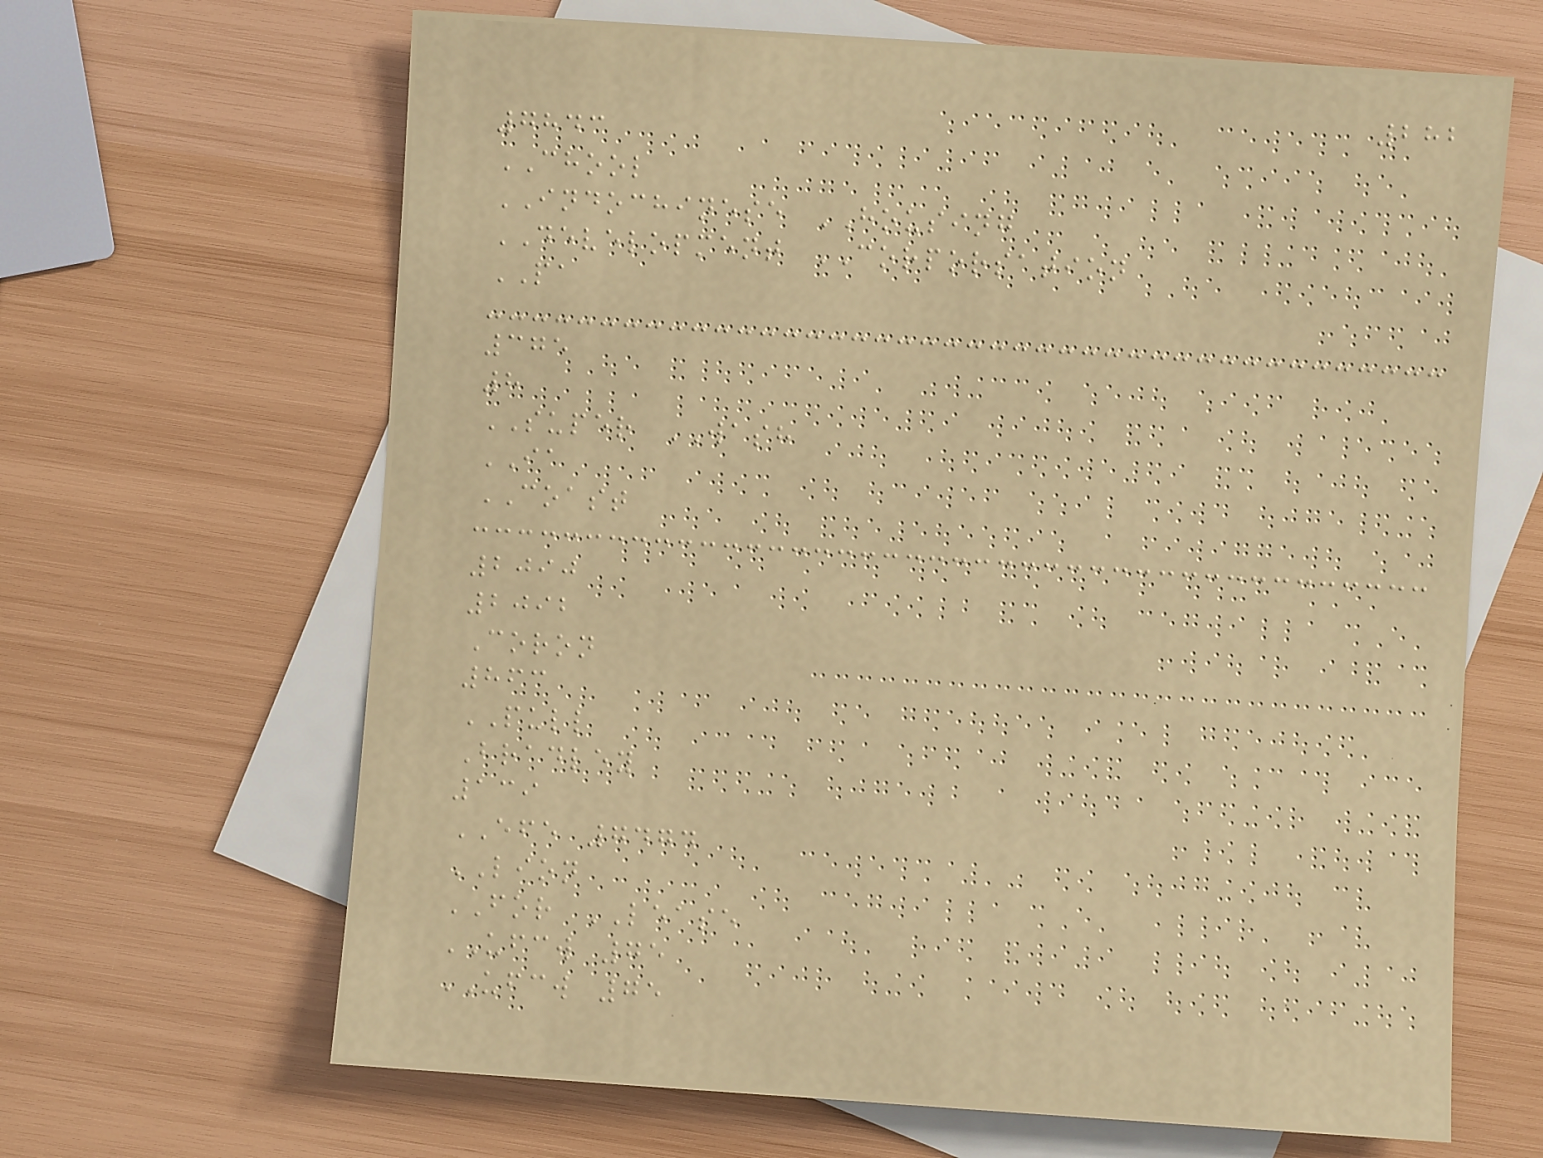282
7843
CHOOL
INDOCHINESE HOUSING
DEVELOPMENT CORPORSATION
PA
375
8
SUPER WASH
IA
COAST
2090
2092
Coron
863
PULL
Bradley
139
EFE 7474
LION
FOR LEASE
UFCW 75
UFCW 75
